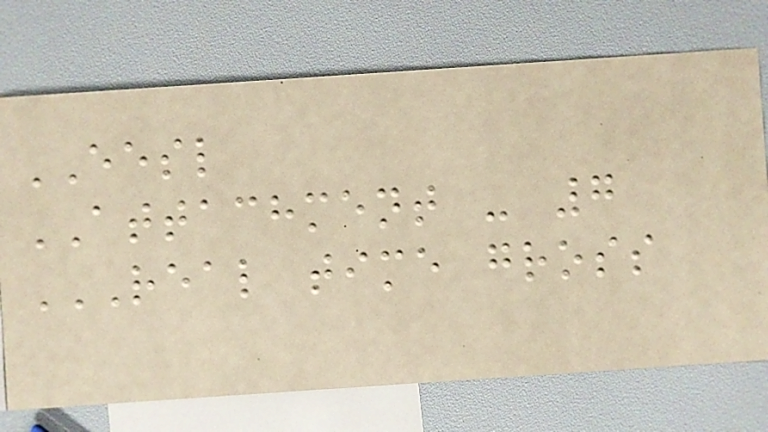EESL
ATTACHMENT - 7
REAL TIME GROSS
